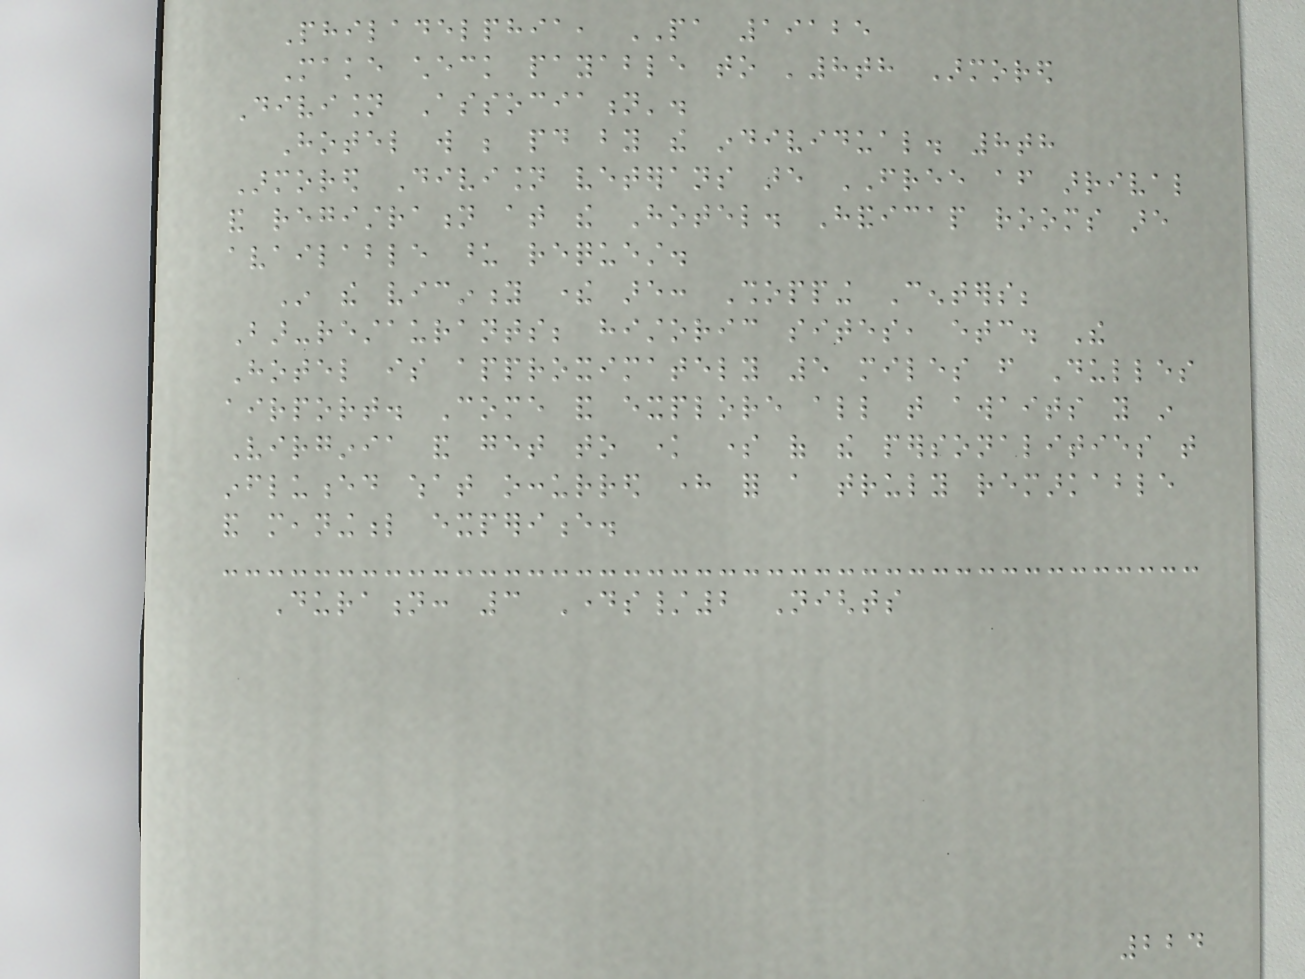Philadelphia, PA 19125
Make check payable to '8th Armored
Division Association'.
Hotel will be paid by the individual. 8th
Armored Division veterans are FREE after arrival
and registration at the Hotel. Handicap rooms are
available upon request.
In the vicinity there are: Shopping Centers;
Bar-restaurants; historic sites, etc. The
Hotel is approximately 5 miles from Dulles
airport. Come and explore all that awaits you in
Virginia and get to know some of the personalities that
influenced what occurred here for a truly remarkable
and meaningful experience.
Duration: 3 Days/2 Nights
224
